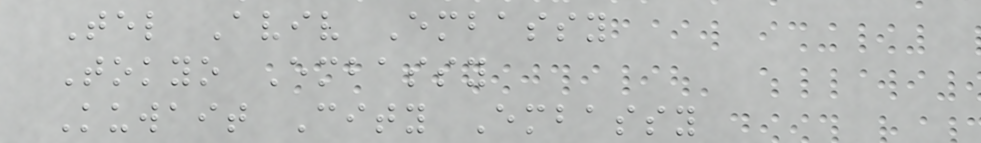Tel Aviv Embassy
Tokyo Embassy
Kuwait City Embassy
